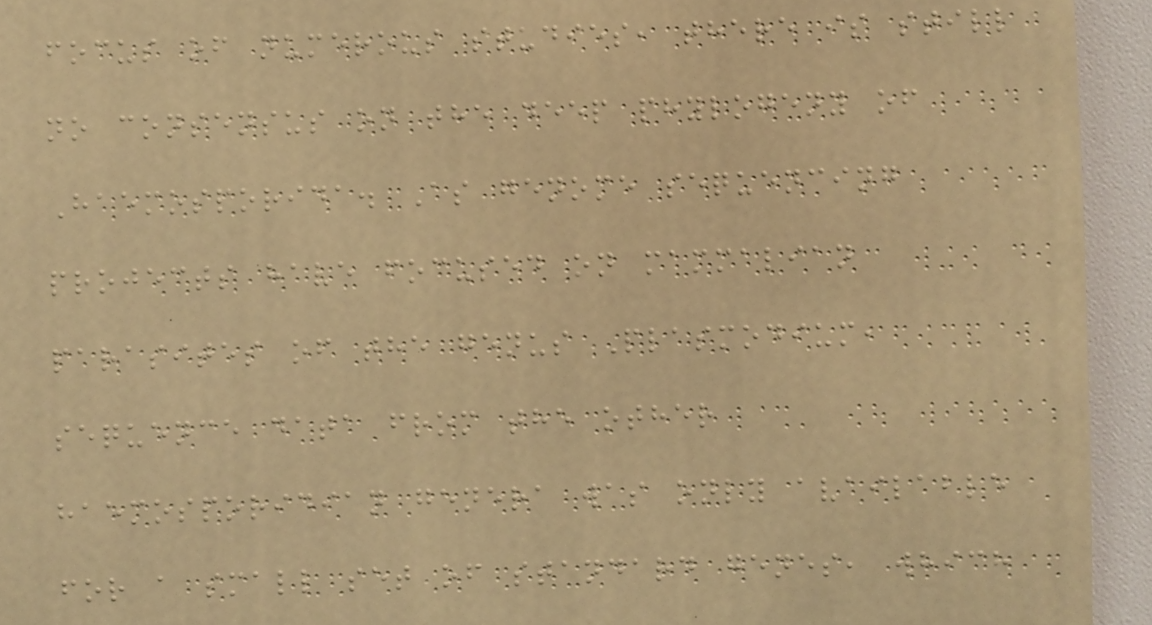focus of numerous studies, there is still
no consensus on the deep phylogeny of
Haemosporida. As genome sequencing
projects have focused on mammalian
parasites of the genus Plasmodium,
sequence data from the other
haemosporidian genera was only available
for a small set of standard genes, which
